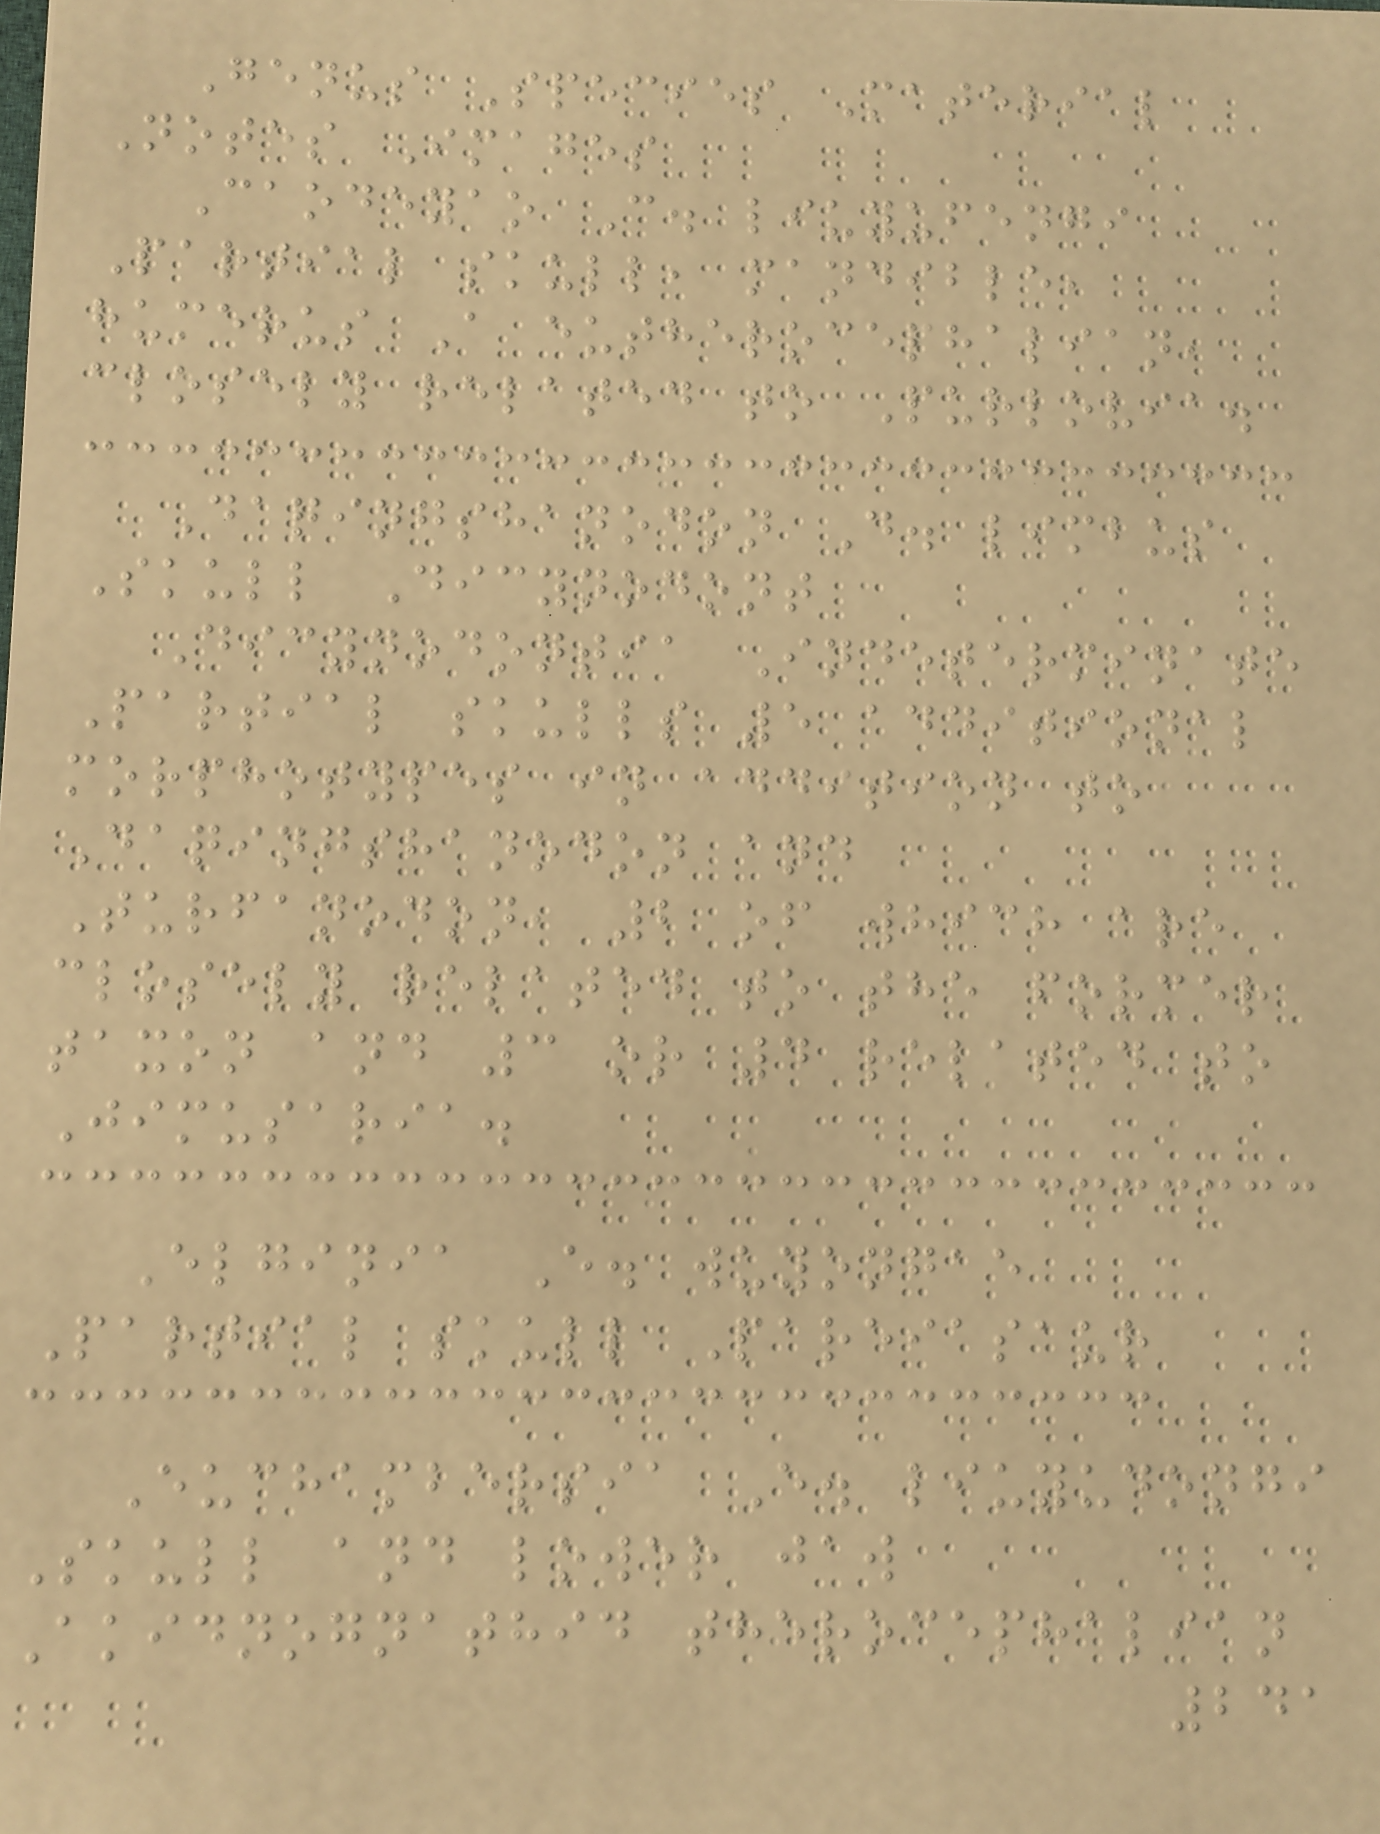Genus Species Material
Notes Images
Caodeyao C. liuyufengi
Partial skull, mandible,
humerus A eutherocephalian,
closely related to Purlovia.
Daqingshanodon D. limbus
Skull Dicynodont
Dicynodontia Indeterminate
Partial skulls 5 additional
morphotypes in addition to
Daqingshanodon and
Turfanodon, 2 of which are
closely related to the former
taxon and 3 or 4 related to
Jimusaria.
Elginia E. wuyongae
Partial skull Pareiasaur
Euchambersia E. liuyudongi
Skull and lower jaw
Akidnognathid therocephalian
241
